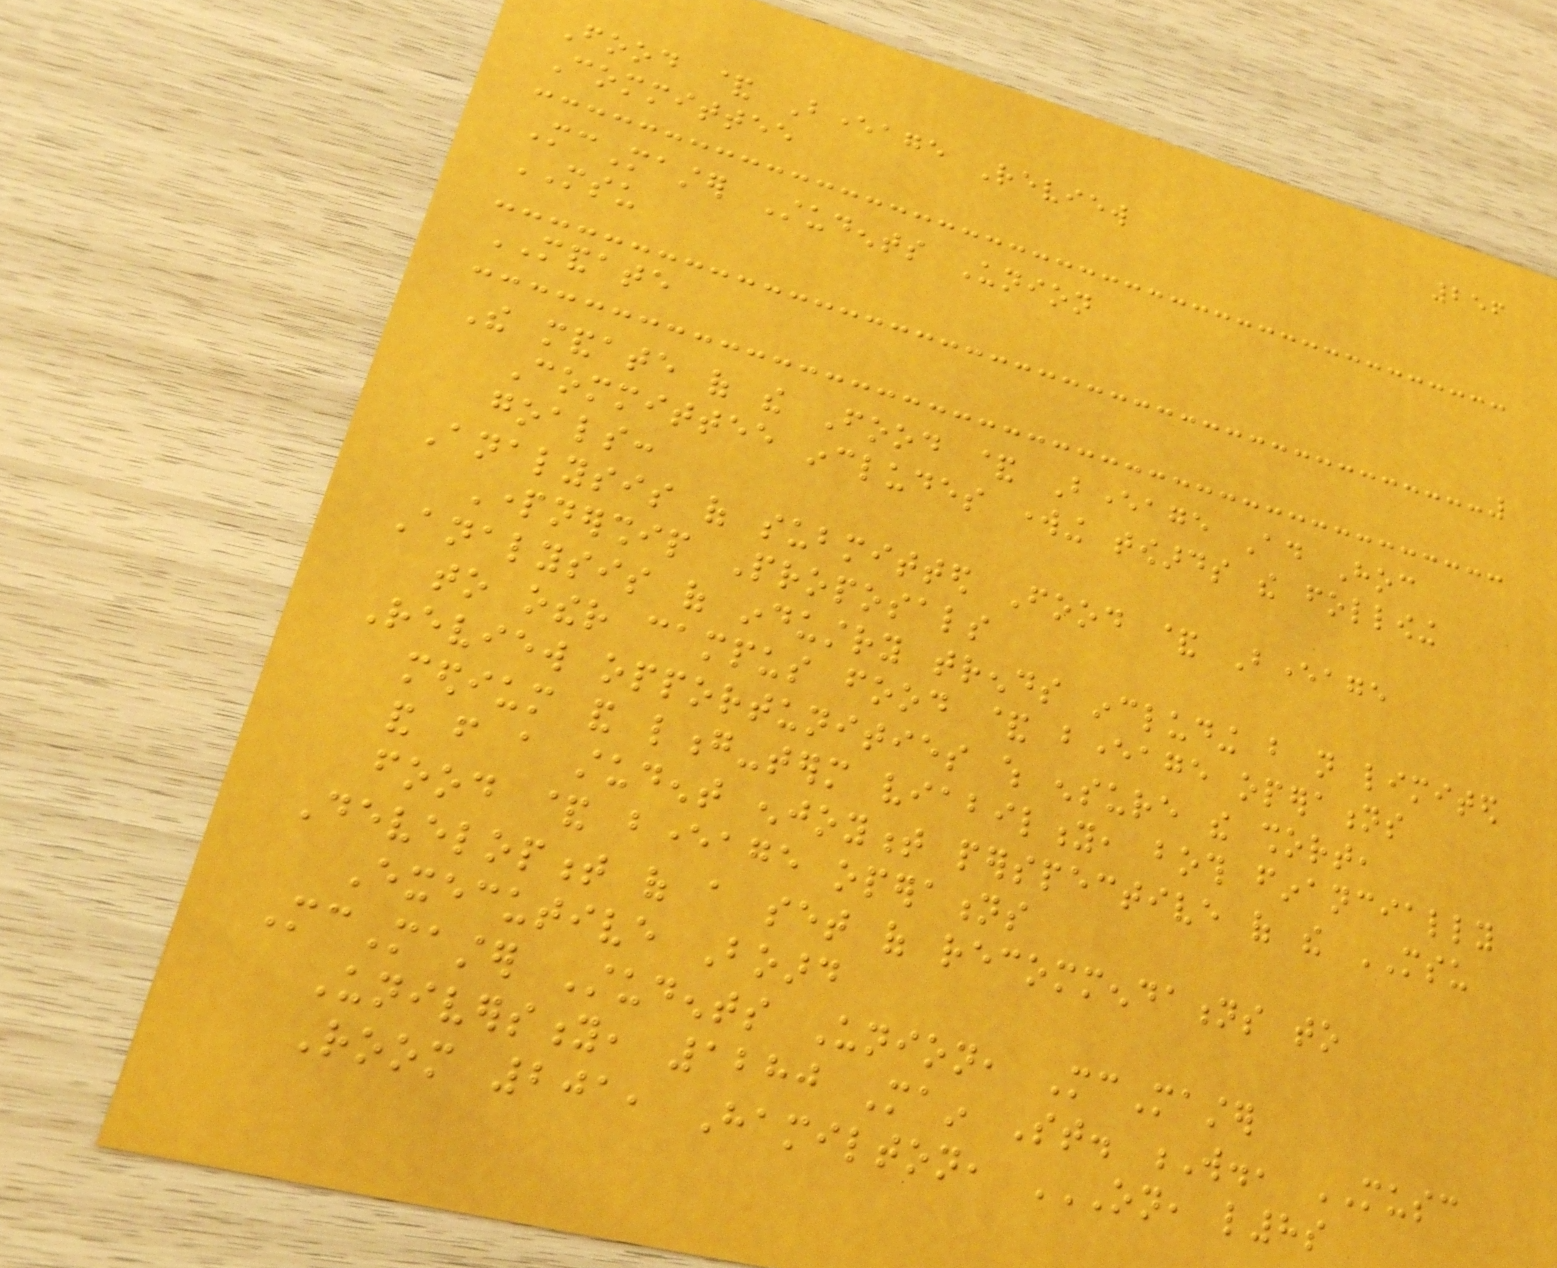256
Food & Beverage Review
Committee
McMaster Students Union
MSU
MANDATE
The mandate of the Food & Beverage Ad Hoc
Committee includes working towards the following
goals:
Analysis of submitted Food & Beverage
Partnership Proposals
Analysis of industry trends including but not limited
to other campus food & beverage operations
Review opportunities which ensure the short,
medium and long-term viability, both financially
and from a student enjoyment perspective of the MSU
food & beverage operations
Development of a set of recommendations to
Executive Board
McMaster Students Union, McMaster
University, 1280 Main St. W., MUSC
Room 201, Hamilton, ON, L8S
